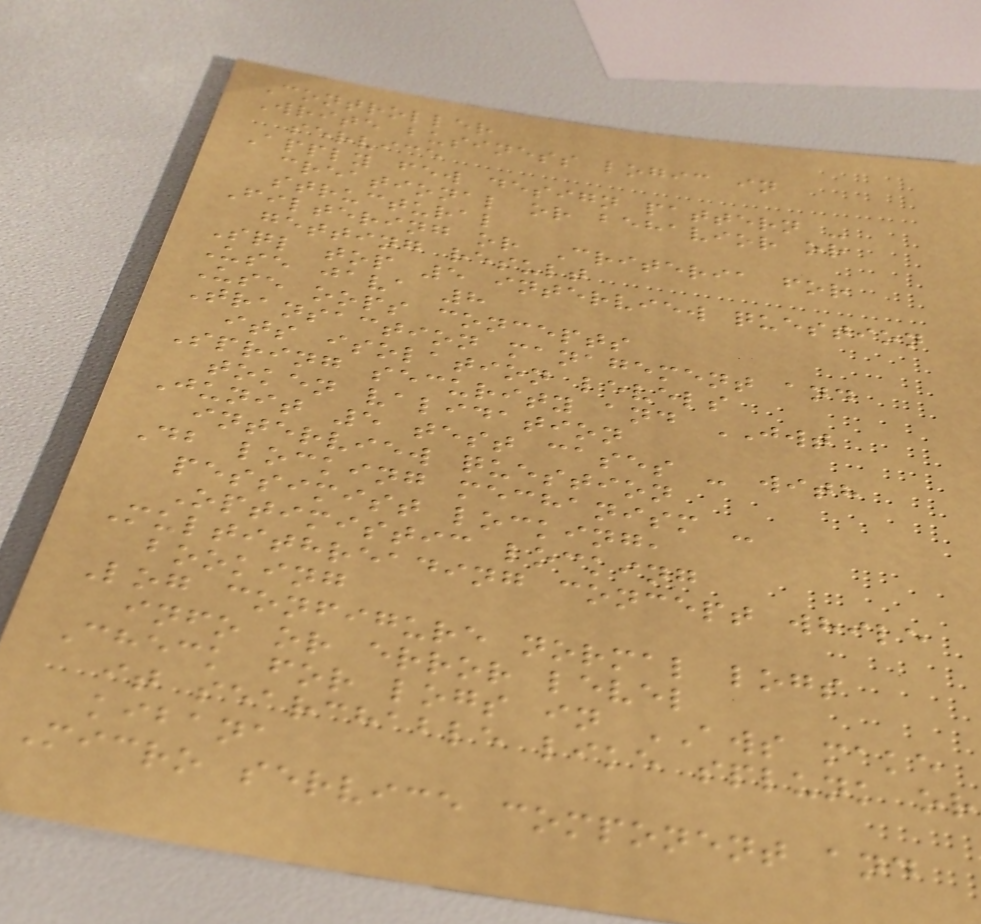Controller
Write business logic in
service
Apply few design pattern -
creational or behavior or
structural
Filtering or Criteria for
getting result
Sql top 5 interview question
Use java 8
Use oops concepts
Transaction management and
its isolation levels
Spring security and JWT
token validation
Junit 5 test cases - with
interview question
Db locking mechanism -
pessimist locking,
Optimistic locking
Multithreading concept while
booking
Log configure normal logs
info or error level
Check for logs in AWS make
it searchable like splunk or
kibana
Micro service component and
